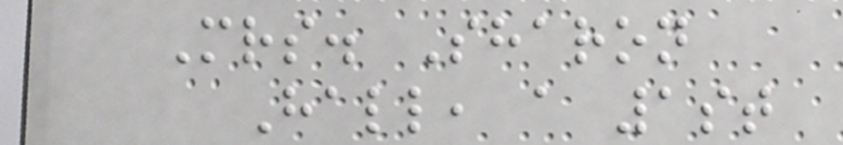Mrs. Sharon
Hall, a 1st
